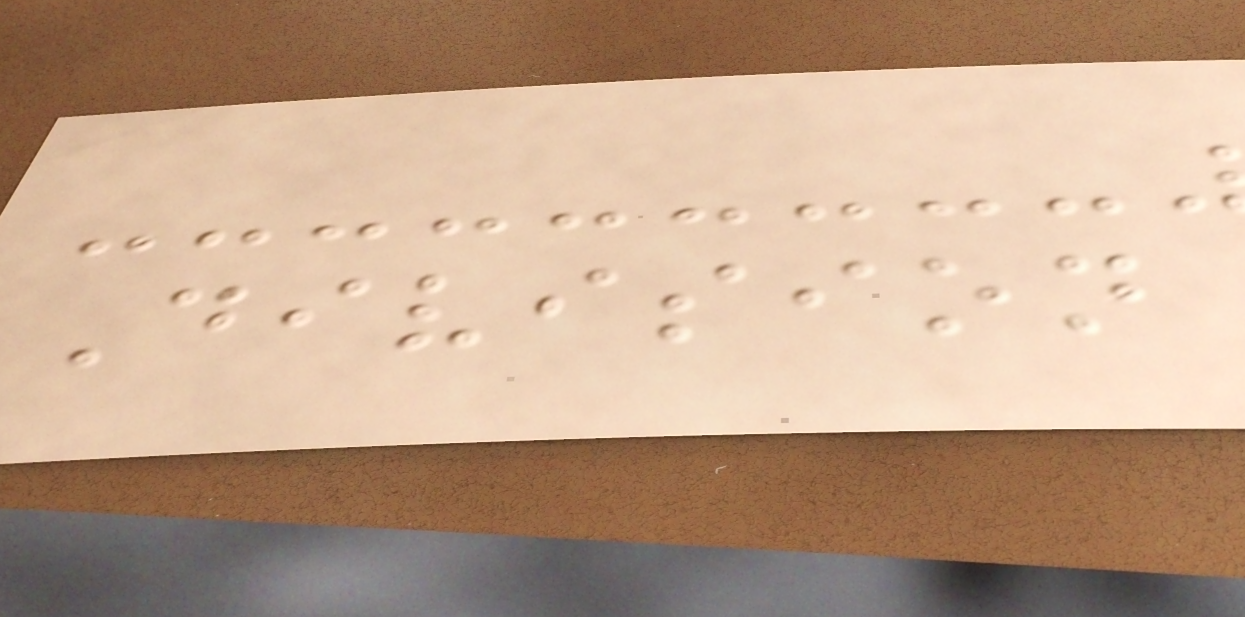Division
